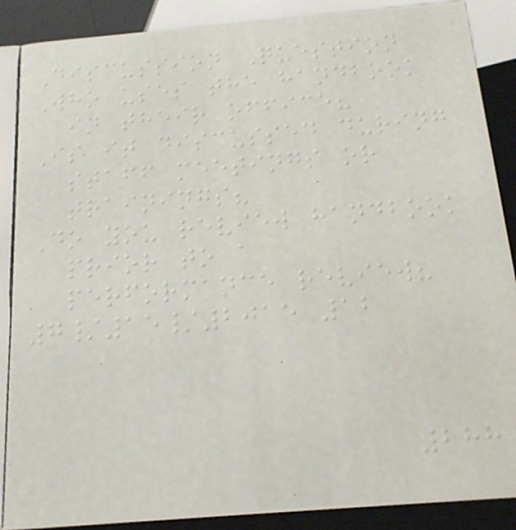Discussion Question
Who uses the handbook
in their office?
Is it discussed during
staff meetings or
trainings?
Do you review handbook
prior to a
performance review?
7/15/2015 12
288
